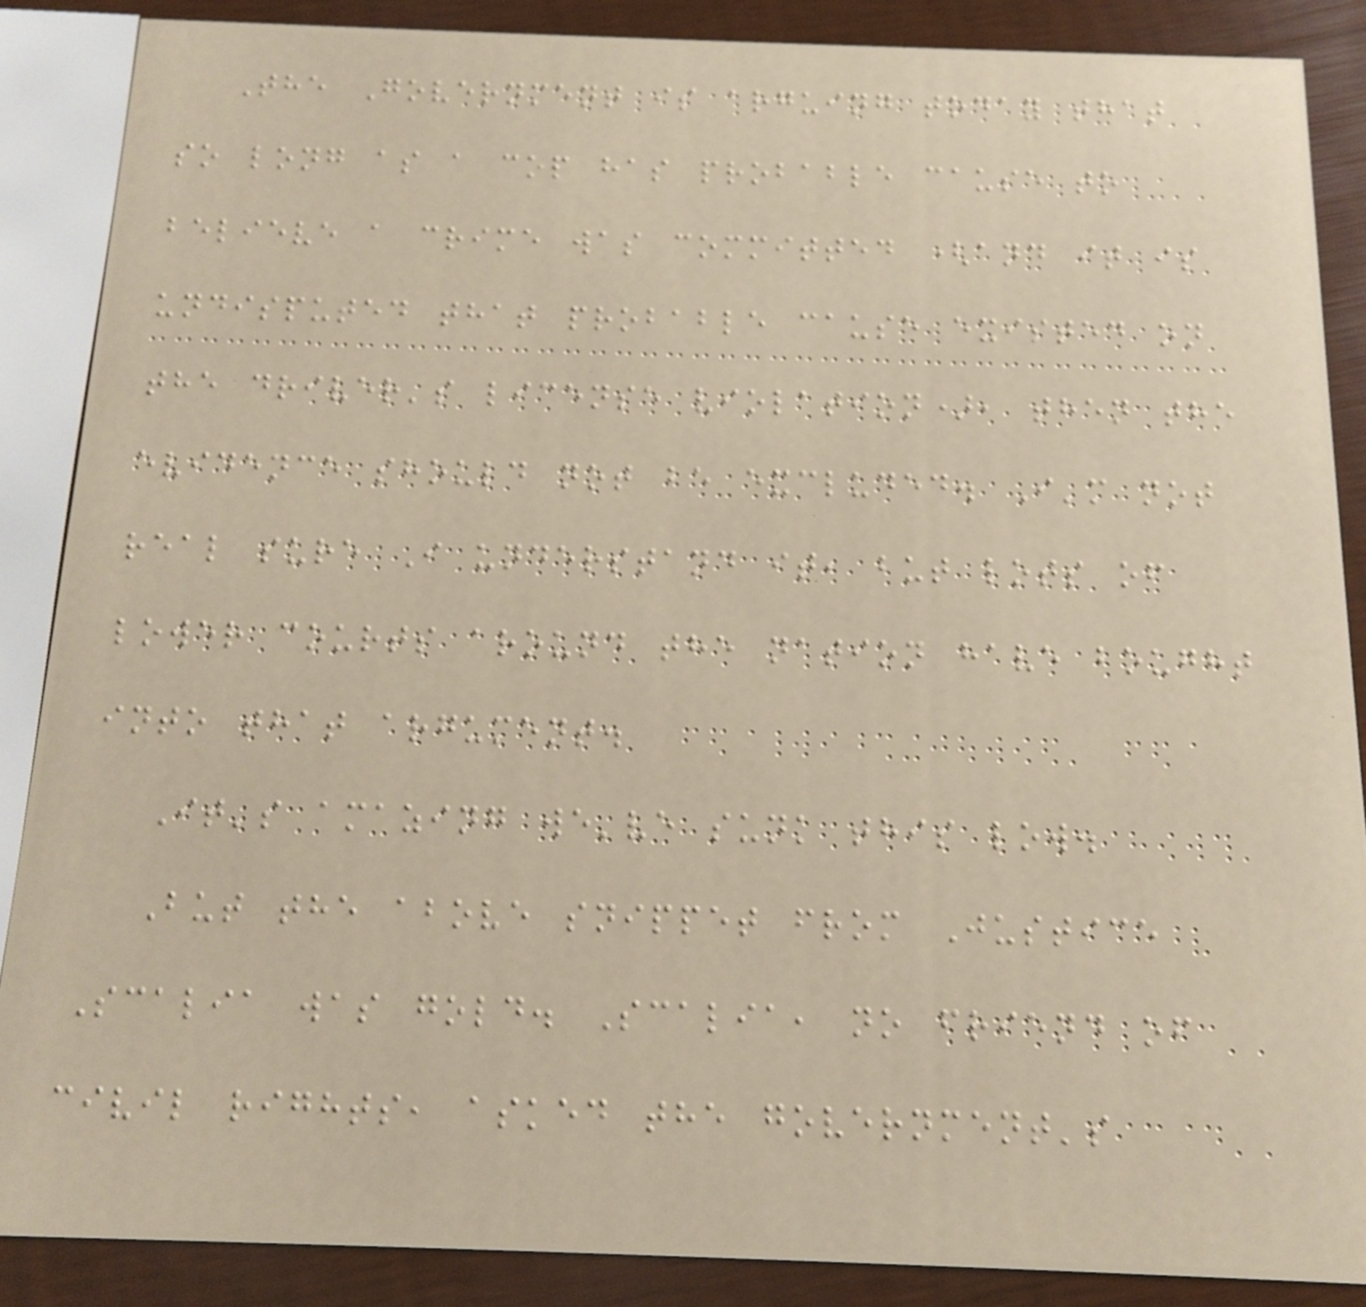The Government is arguing today that
so long as a cop has probable cause to
believe a crime was committed (and it is
undisputed that probable cause existed on
the driver's license violation), then the
evidence should not be excluded. I'm not
real sure I understand it, but lots of
lower courts around the nation have bought
into that argument.
It's amazing we've sunk this low.
But the above snippet from Justice
Scalia was gold. Scalia, no friend of
civil rights, asked the government's
